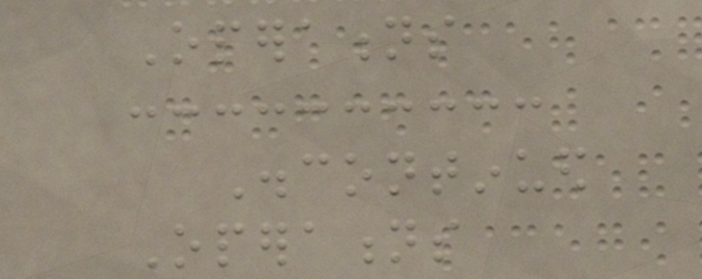Operations
Discontinued
Operations
